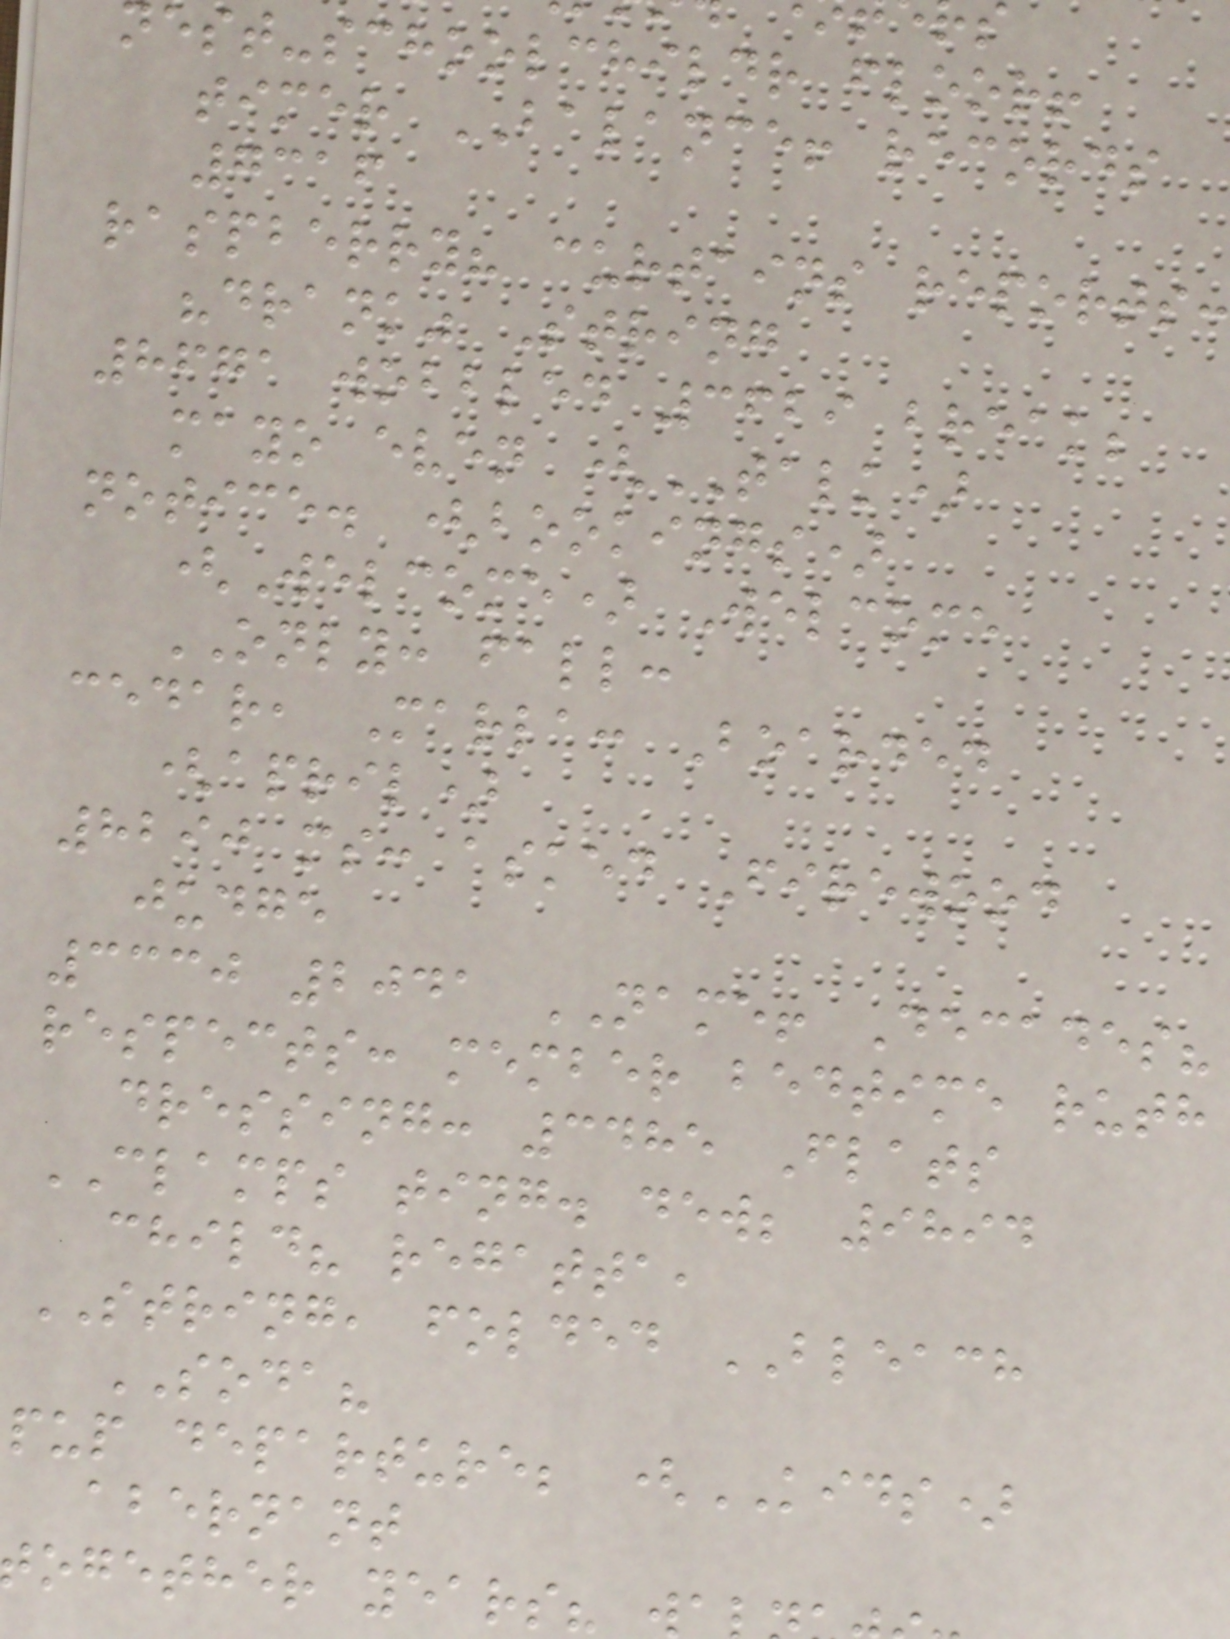nest-schoolchildr floor!
timer BALANCE! records
7316
raspberry? curtains reports:
"drank" String
8671 wobbled 3629 break;
mayo even (TALK)
notice. (bookings)
(Welcome) Welcome
ONLY: fall:
cedar, Marla: Boarded
(april)
8290 ms: asked Firewood
judge
3330 2041 NAME! Decades?
respects: member bedtime ruth
dressing: 3485 Flats
CLAMPS ting. dew; 9894
child? regatta,
STRING, folded BLEACH
SODA?
pup departure; (KIDS)
abernant
ogether years?
